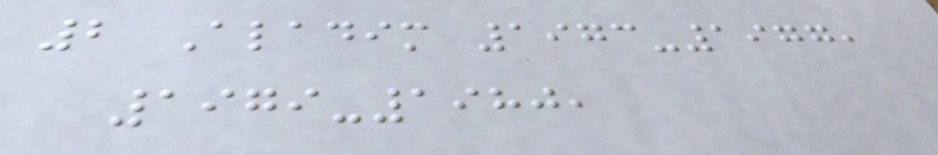2 Aladim 1973-1977,
1979-1980,
